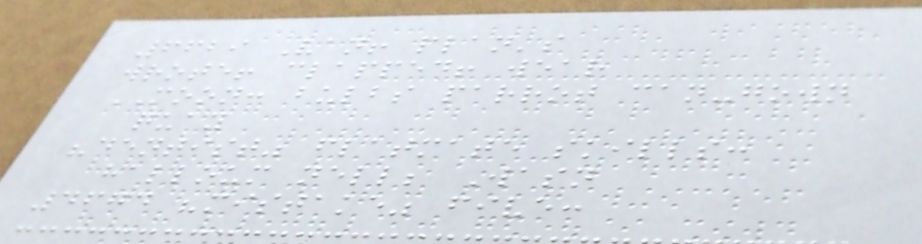6629 Van! plan's
wrote! clapped! wear
MOON: bulbs parrot can-gown
quay
"dentist" flatmate skills:
halloum nell; Wasn
4674 "mistake" five:
